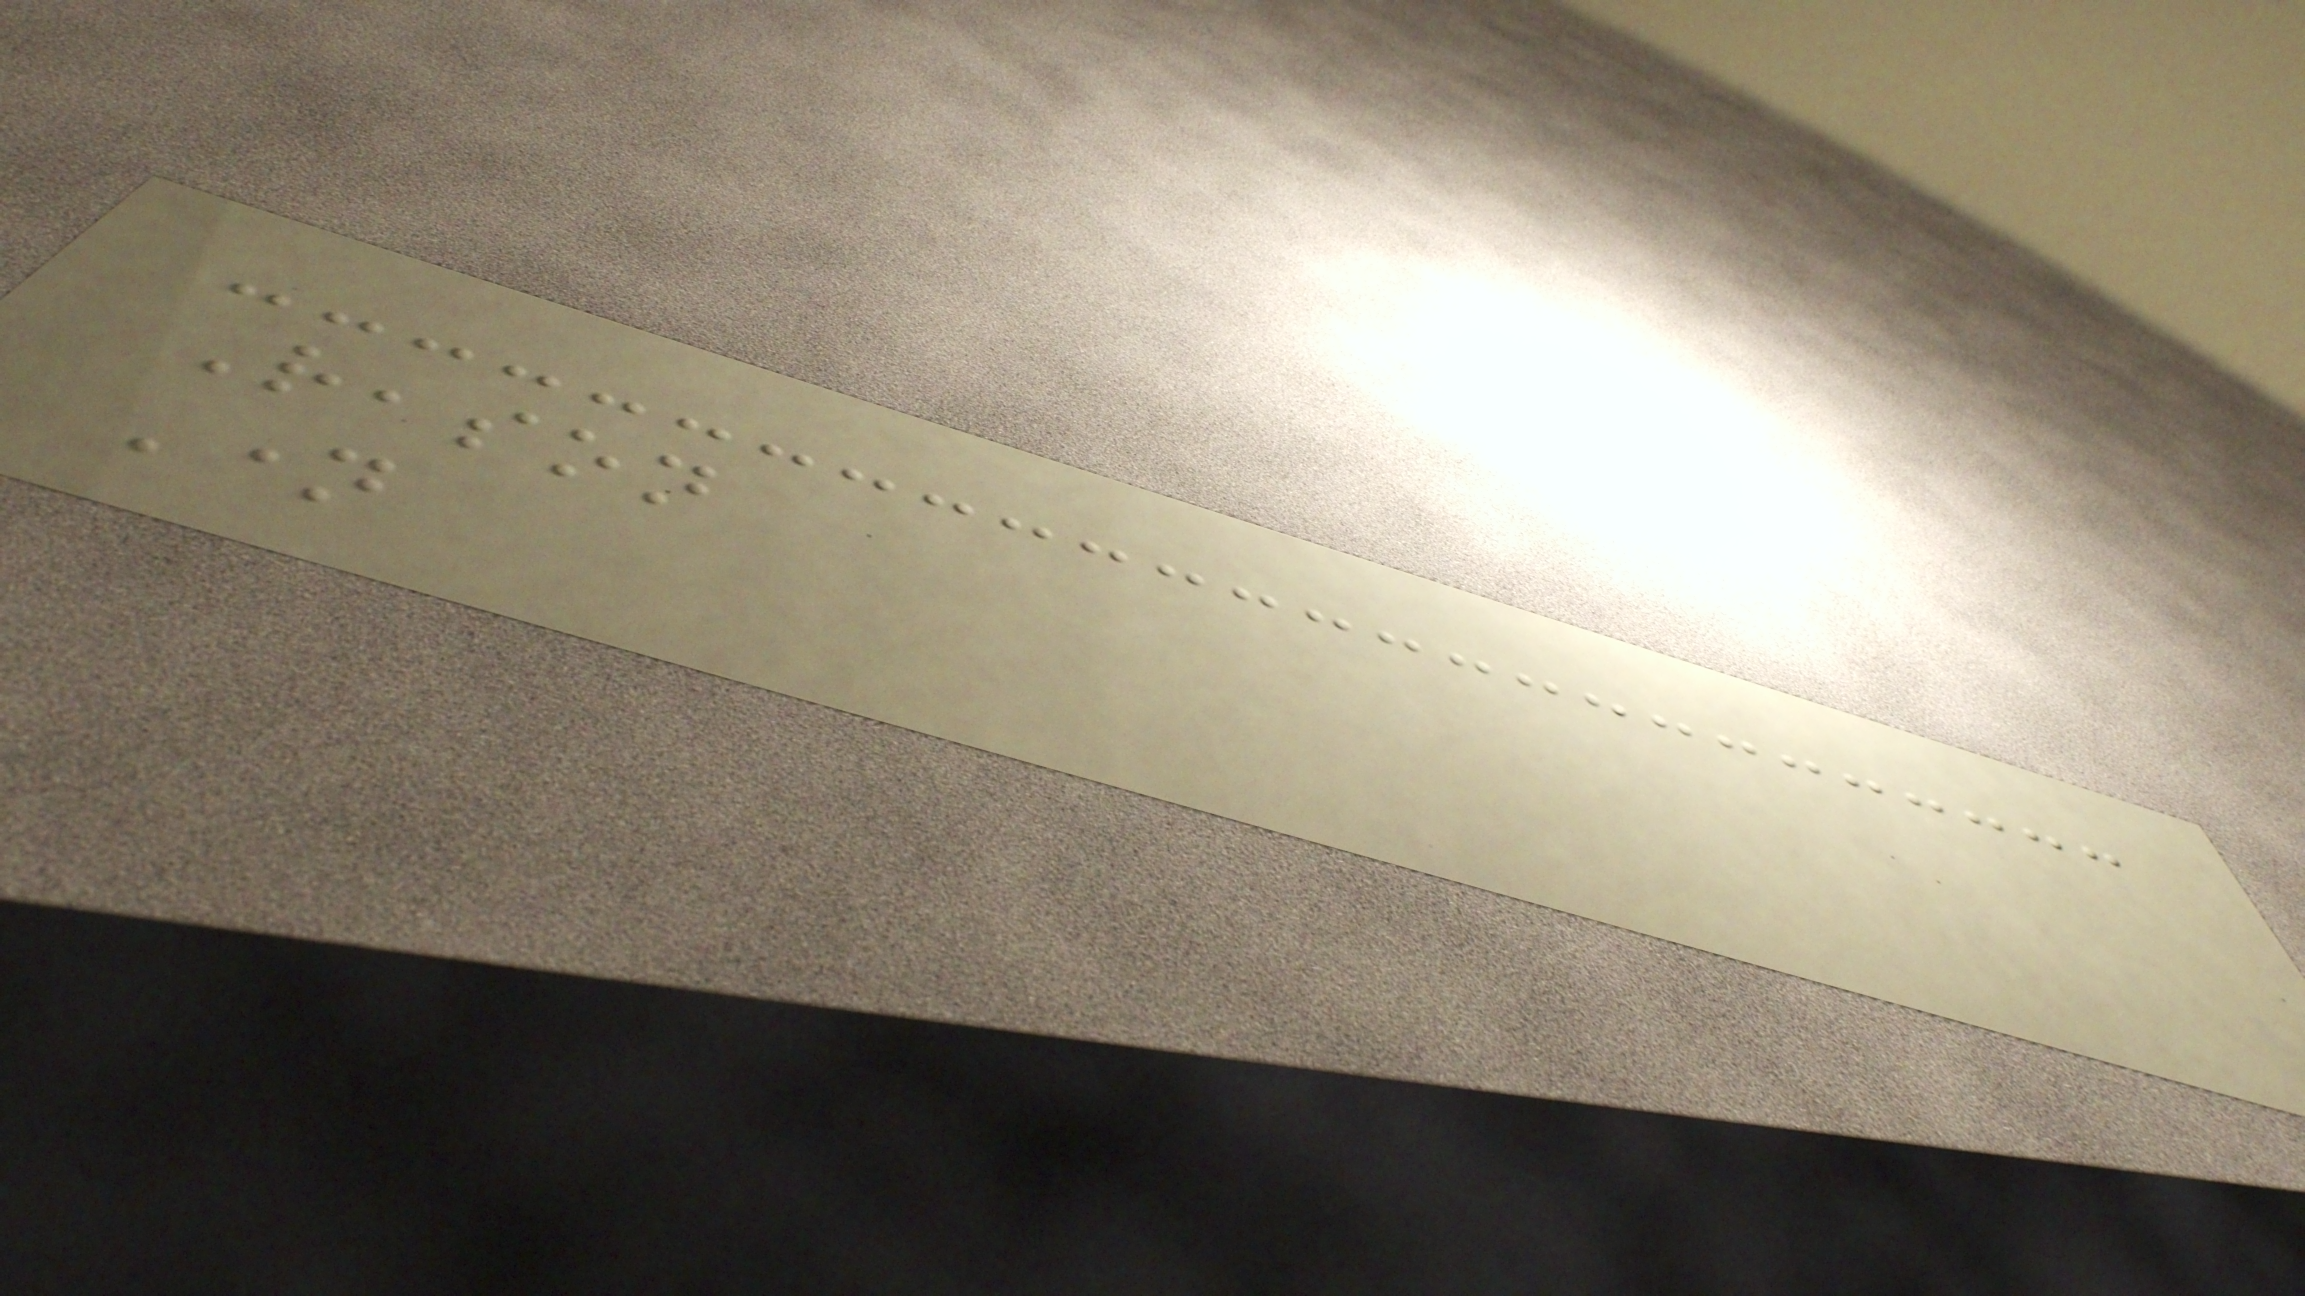Reason
Name
